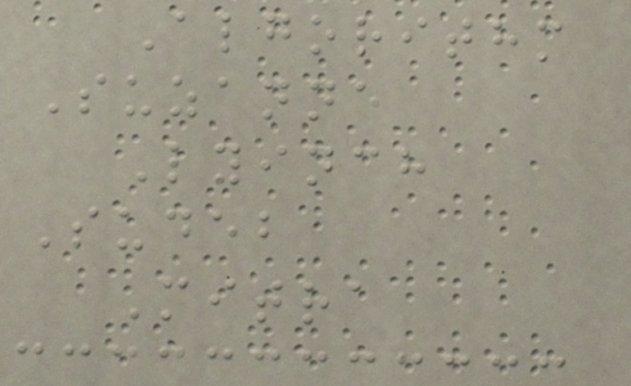Algorithm
Suzanne
Lyinch
Sudeb
Mitra
